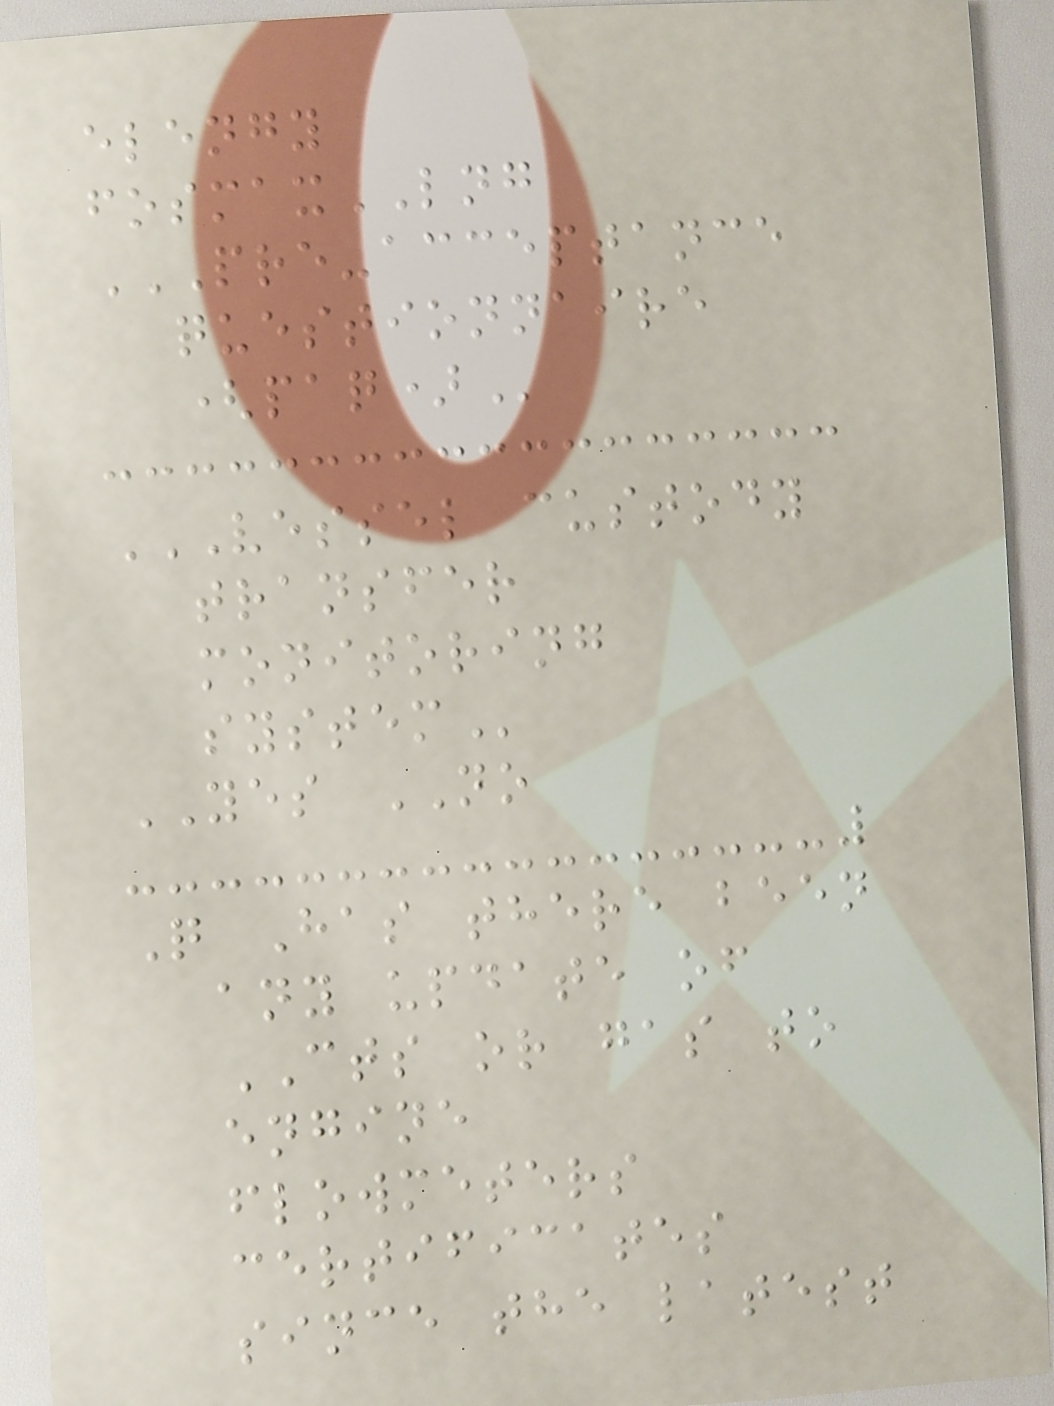elengy
fosmaxLNG
PRE-ACCEPTANCE
QUESTIONNAIRE
(PAQ)
VESSEL CUSTODY
TRANSFER
MONITORING
SYSTEM
YES NO
Q Has there been
any update of
CTS or gas to
engine
flowmeters
certificates
since the latest
